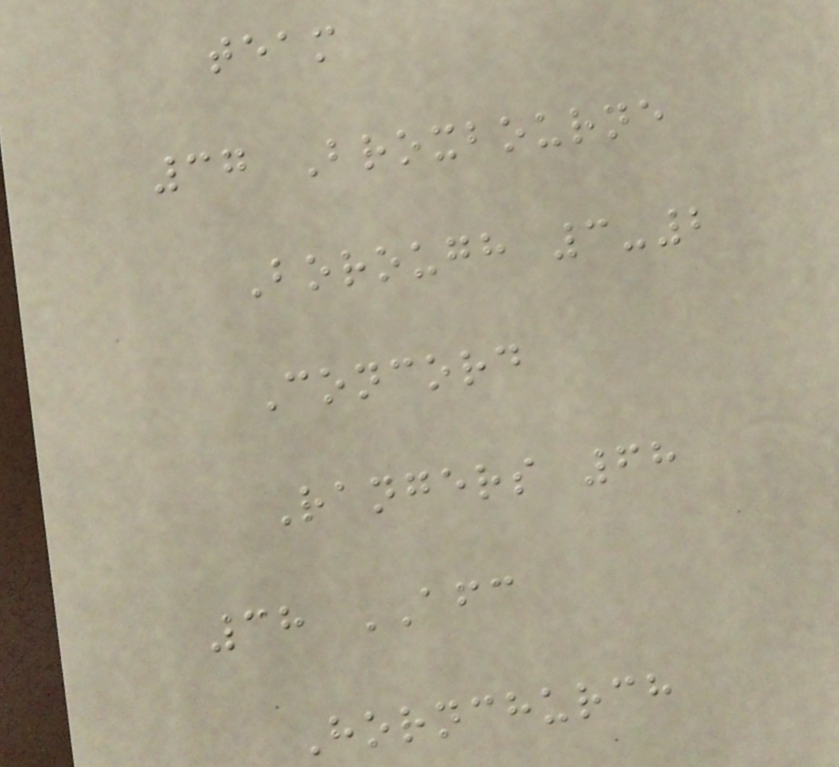team
37 Broxbourne
Borough 3-2
Concord
Rangers 68
38 AFC
Hornchurch
